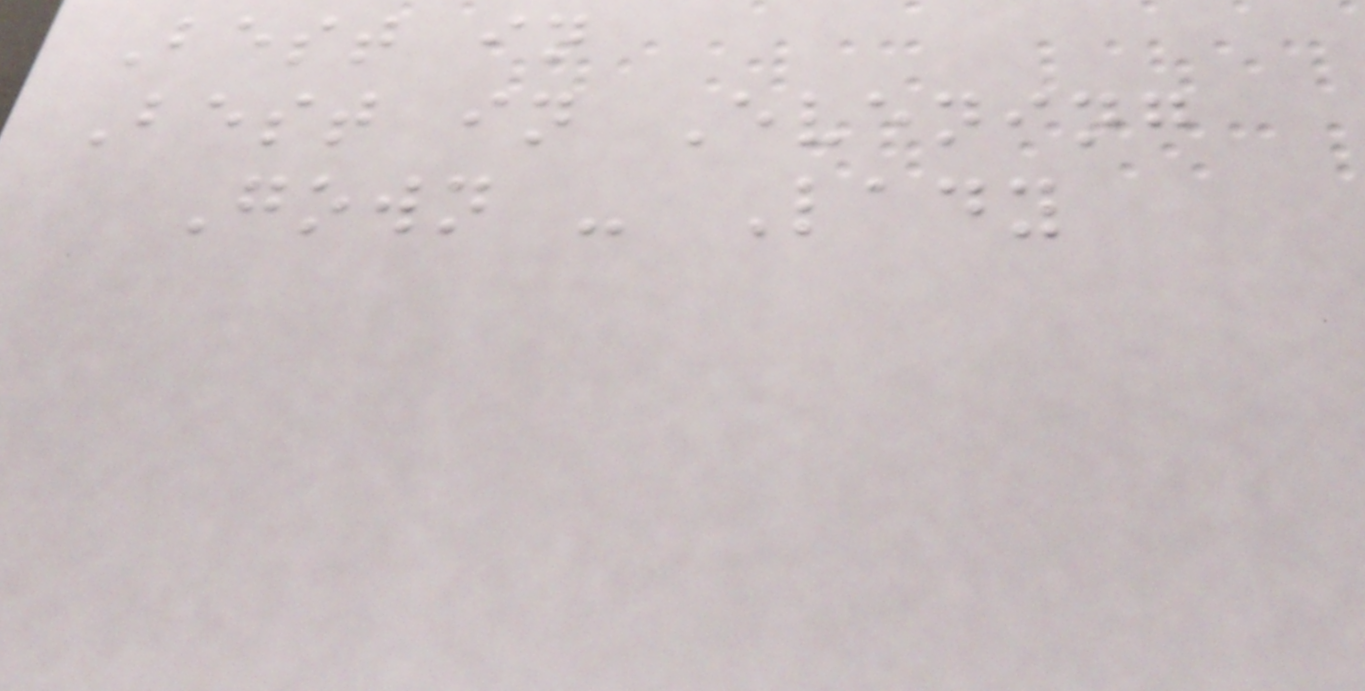Best in
Best in Evening
Gown - Lady
